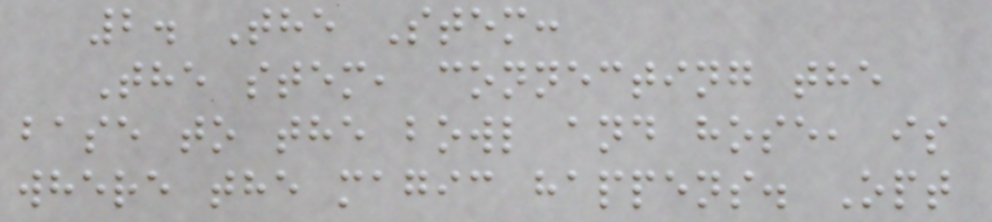2. The Stem:
The stem, connecting the
base to the bowl and hose, is
where the magic happens. Opt
